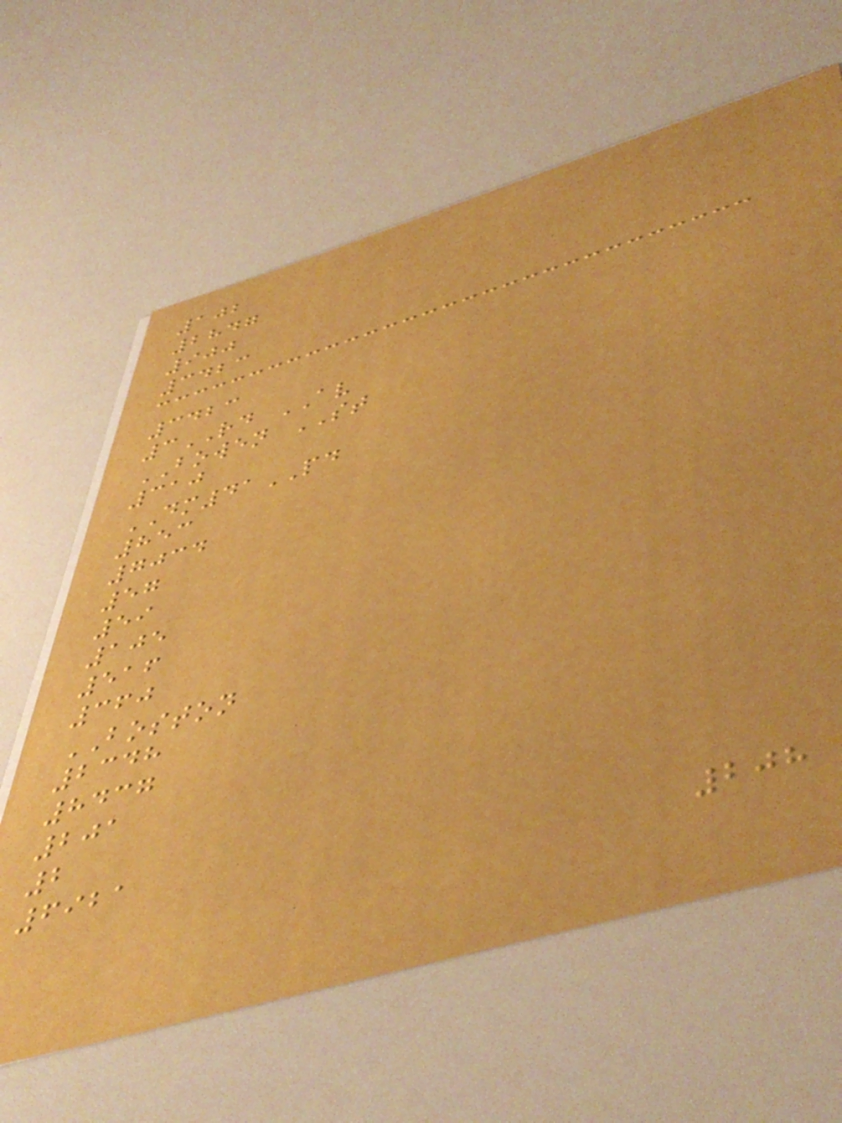102
2847
900
3423
3423
3RD AV
BOWEN ST
310
DM41PD
853
7034
57
59
105
516
360
BOSTON
2348
8437
201
2
6921
208
